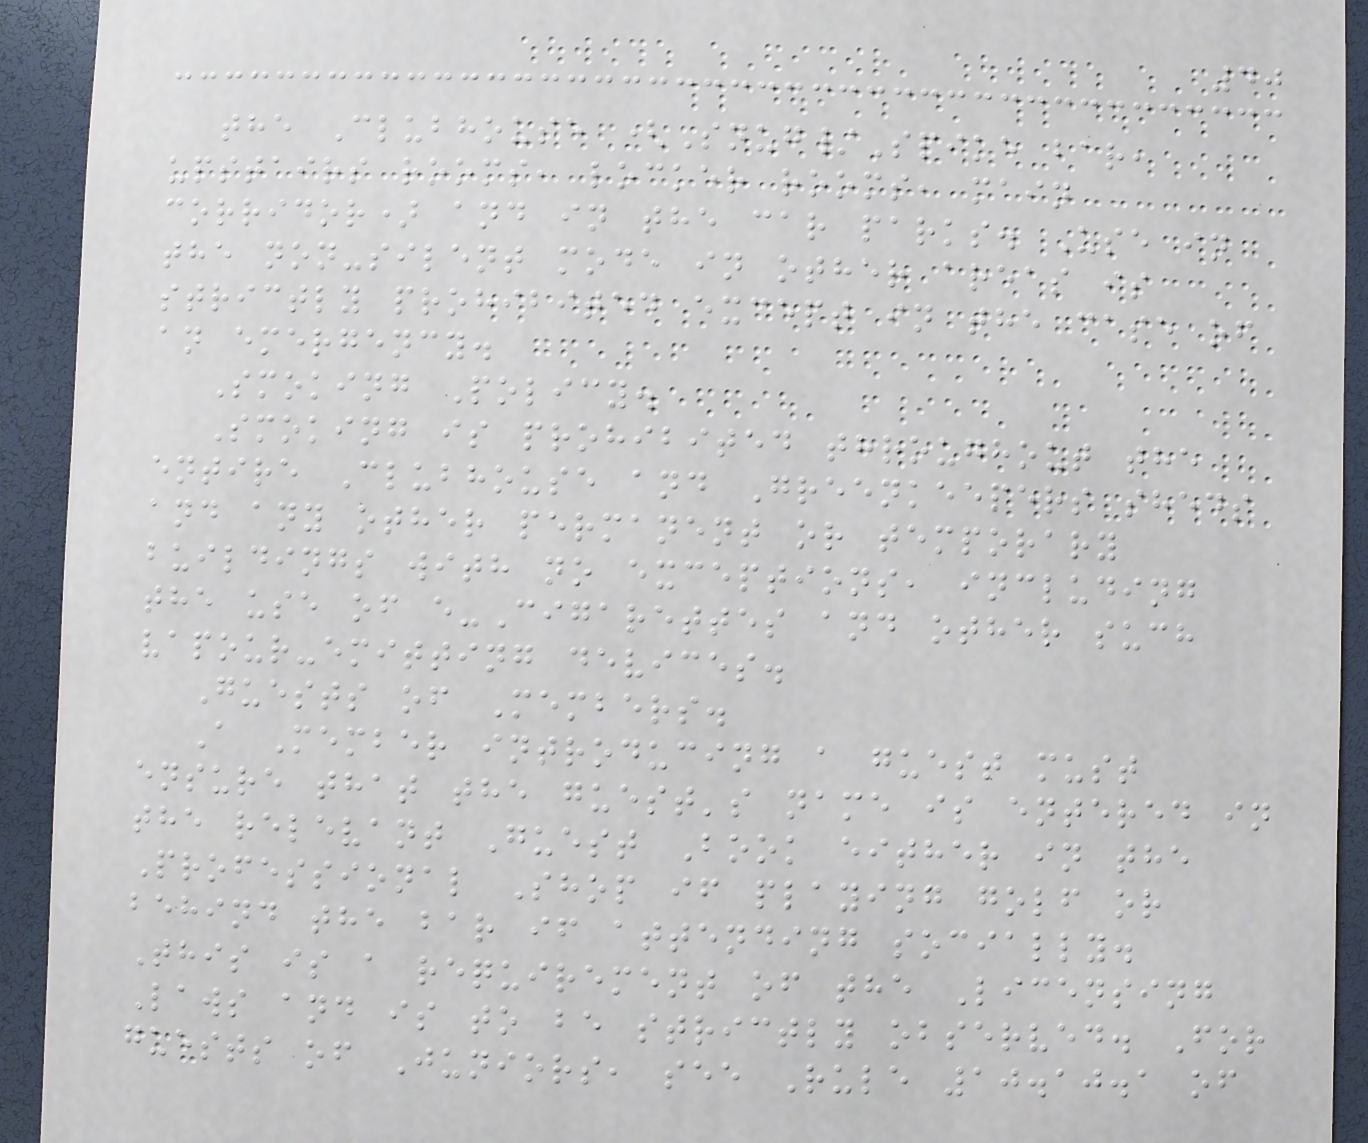40
the Clubhouse (Snug/Spike bar,
upstairs rooms, locker rooms, main
corridor) and in the car parks. Use in
the non-silent mode in other areas is
strictly prohibited except in the case of
an emergency.
Smoking Policy.
Smoking is prohibited throughout the
entire Clubhouse and Greenkeepers sheds
and any other permanent or temporary
buildings with no exceptions, including
the use of e-Cigarettes and other such
vapour-emitting devices.
Guests of Members.
A Member introducing a guest must
ensure that the guest's name is entered in
the relevant Guest Book either in the
Professional Shop if playing golf or
behind the bar if attending socially.
This is a requirement of the Licensing
Laws and is to be strictly observed. For
guests of Juniors, see Rule 10.10.1 of
